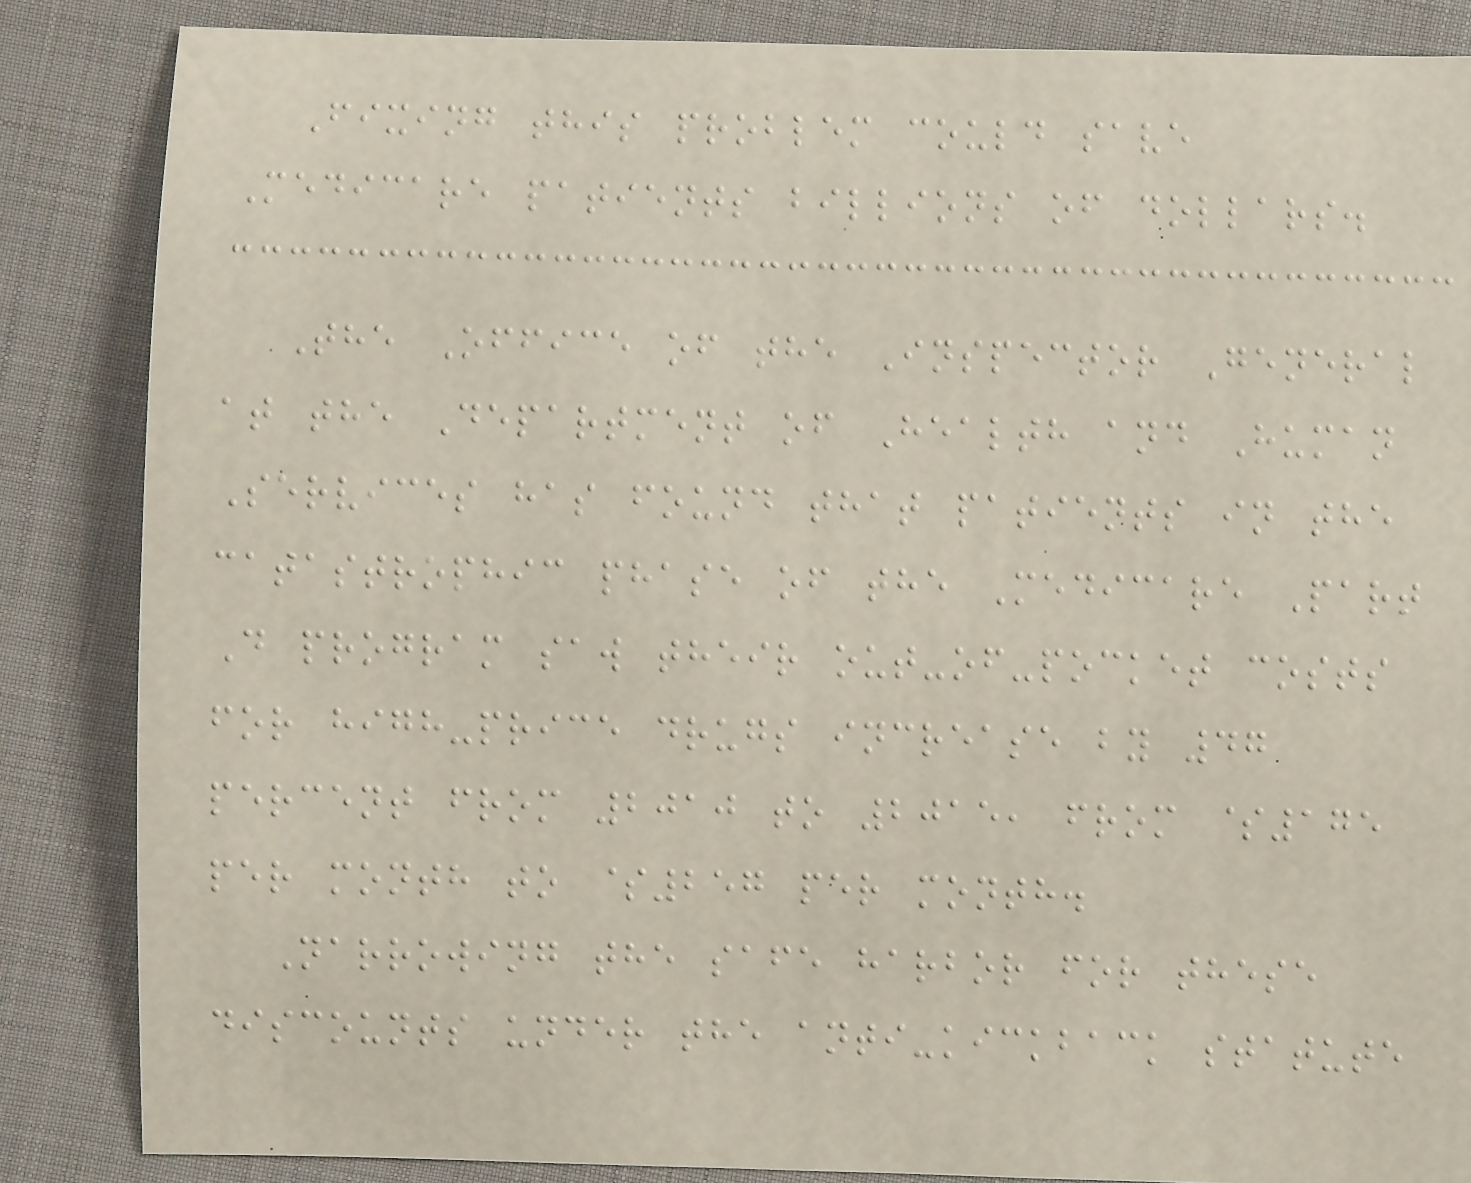Fixing this problem could save
Medicare patients billions of dollars.
The Office of the Inspector General
at the Department of Health and Human
Services has found that patients in the
catastrophic phase of the Medicare Part
D program saw their out-of-pocket costs
for high-price drugs increase by 47
percent from 2010 to 2015, from $175
per month to $257 per month.
Narrowing the safe harbor for these
discounts under the anti-kickback statute
